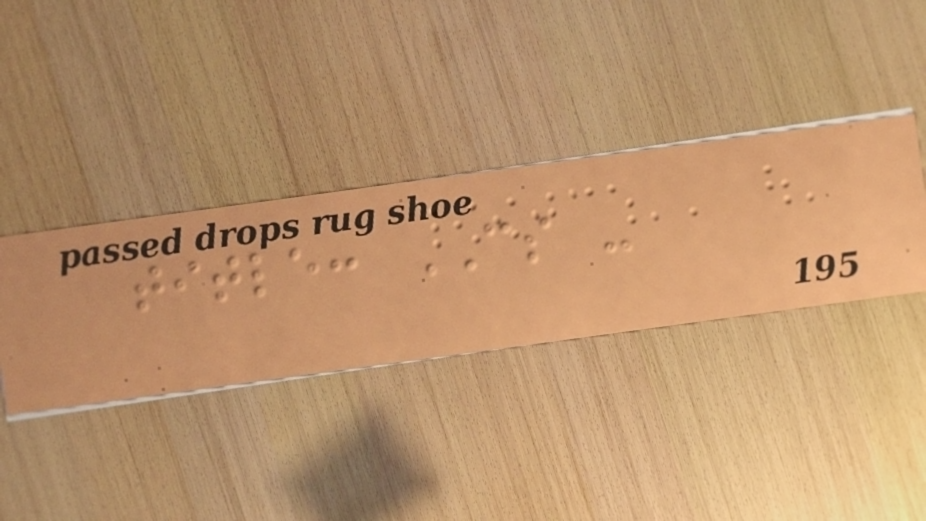title: CS -
